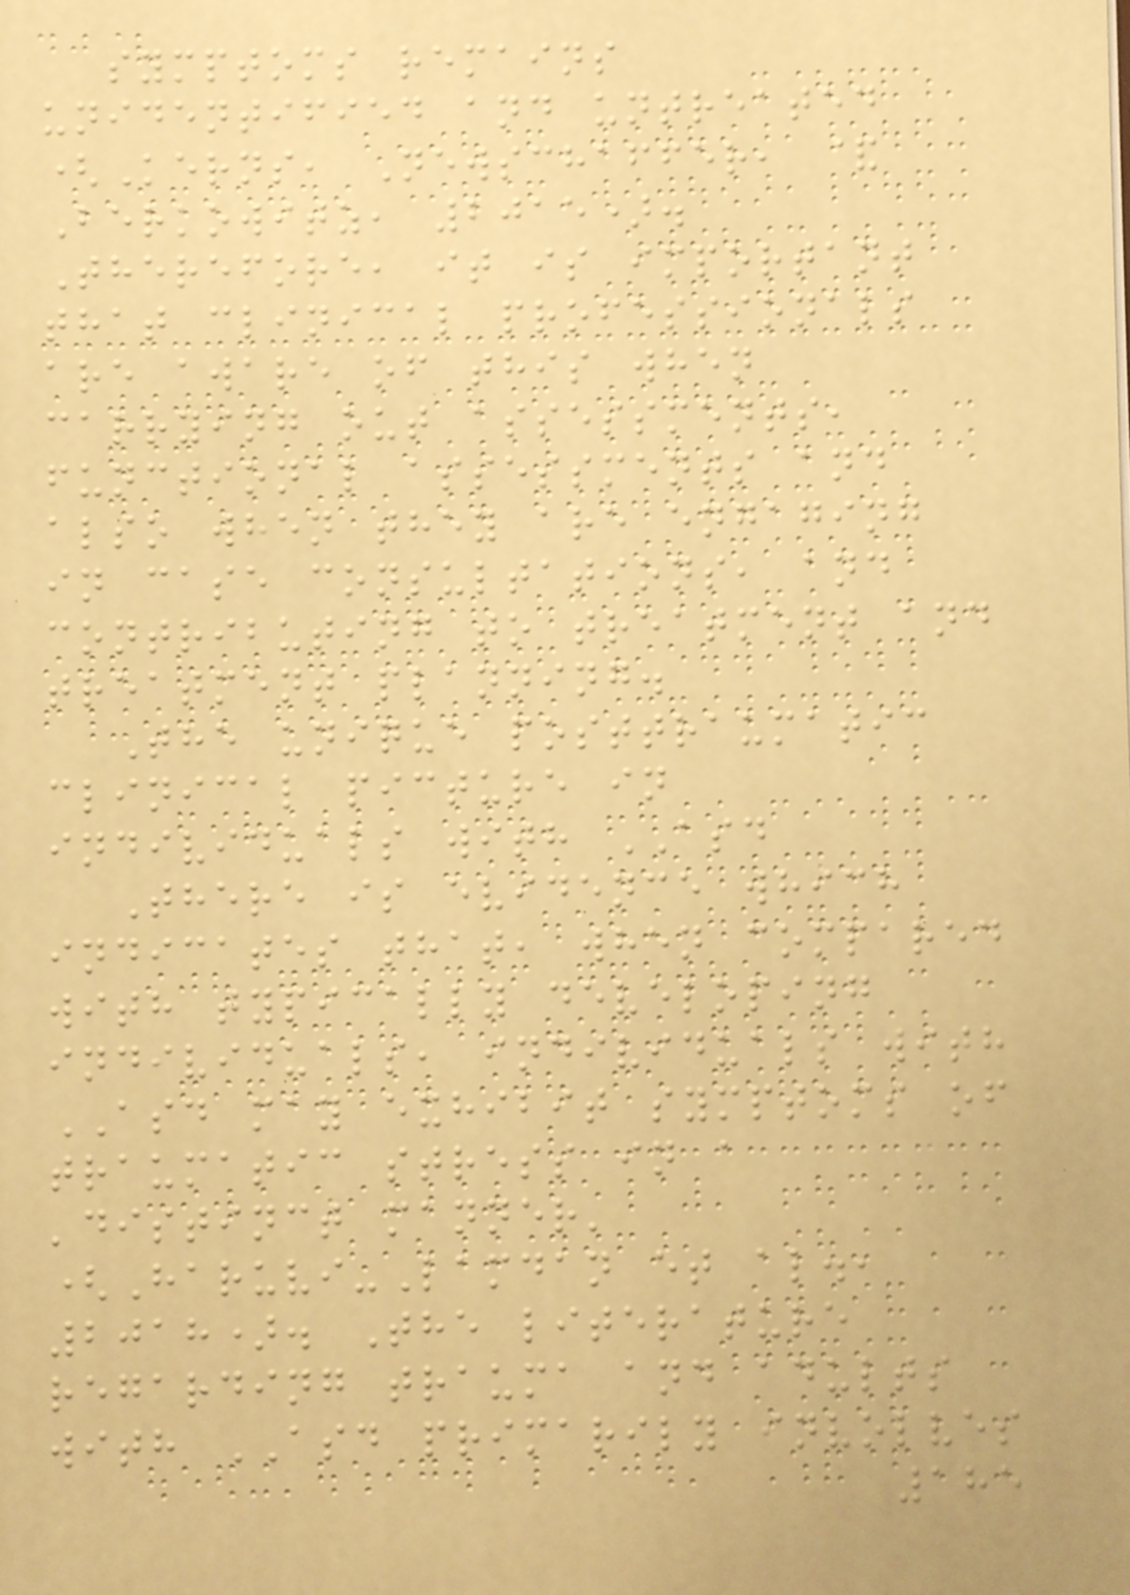symptoms remains
unidentified and untreated
(Kerns, Newschaffer, &
Berkowitz, 2015).
Therefore, it is important
that clinical professionals
are aware of this when
carrying out assessments,
functional assessments and
also when they are engaging
in case consultations, and
contributing to treatment and
treatment planning.
The unique posttraumatic
clinical picture in
individuals with ASD
There is evidence which
indicates that, when compared
with typically developing
individuals, individuals with
ASD may exhibit symptoms of
traumatic stress in a
'distinct manner'
(Haruvi-Lamdan et al.,
2018). The literature
regarding trauma and adults
with ASD primarily involves
185
